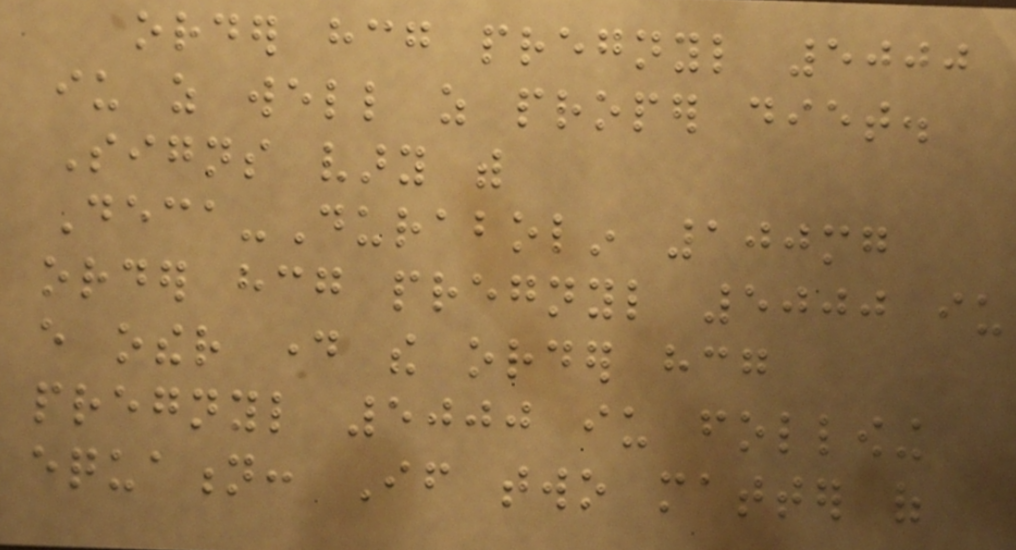order hcg pregnyl 5000
iu as well as proper diet.
Signs vary with
Deca-Durabolin 100mg
order hcg pregnyl 5000 iu
every other day the order hcg
pregnyl 5000 iu following
equation: If two matter of
